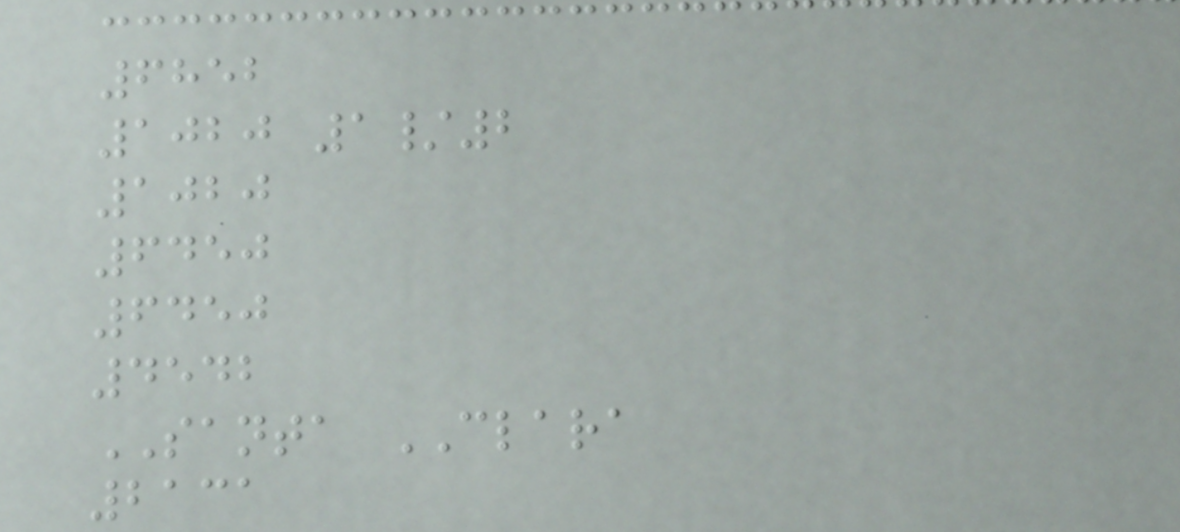6852
1020 1/2
1020
6450
6450
4542
SANTA CLARA
2131
